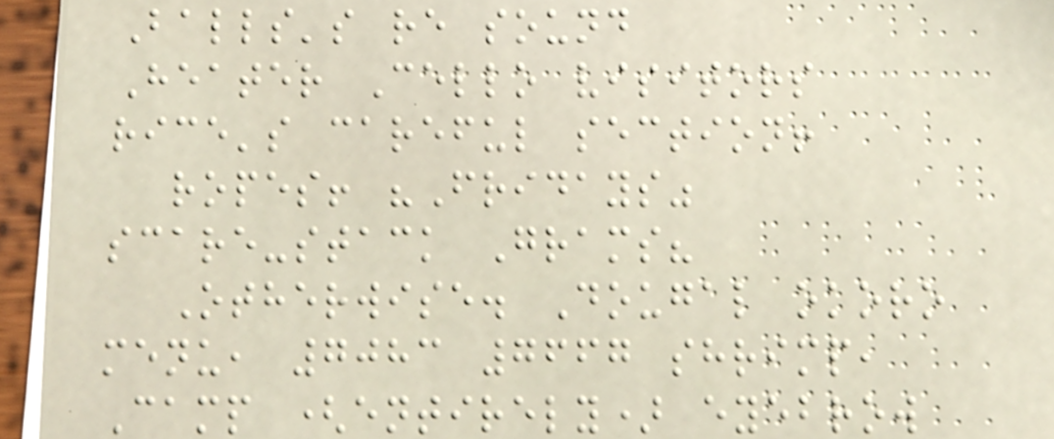Balls's re sound
Heater Cello visitors
rice's careful section!
ropes! "Fridays"
scare-stack Grams?
Otherwise. Dougal okoro
menu, 7083 7667 shrimp,
Camp (entirely) eyebrow
